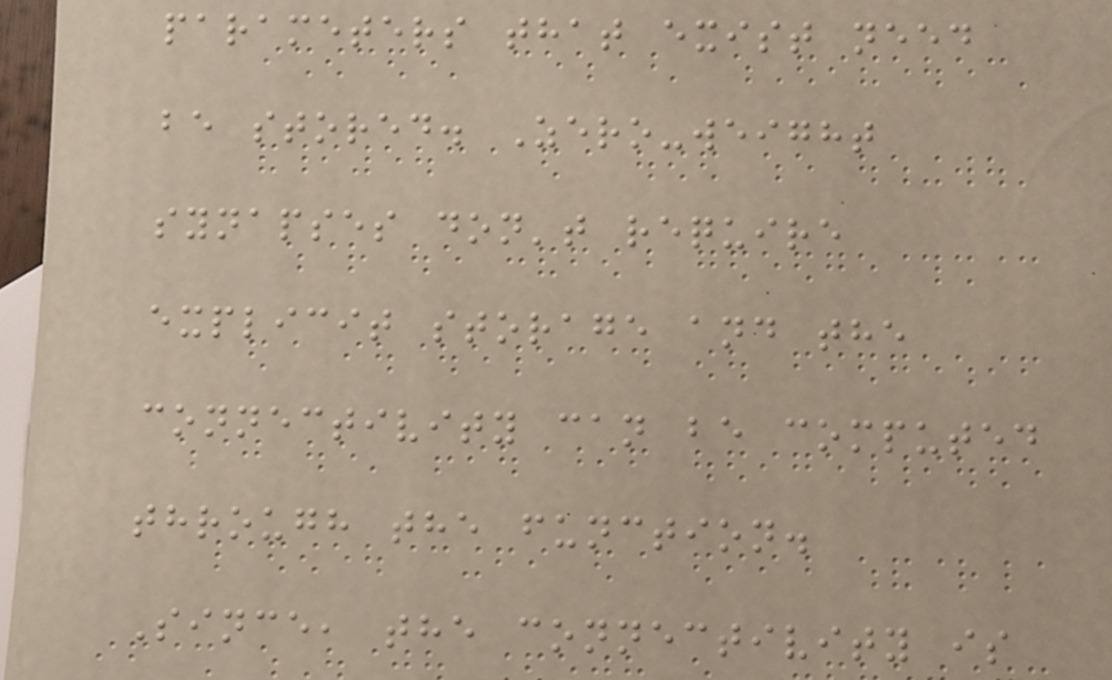parameters that exist need
be stored. Zero-weight
synapses don't require
explicit storage and the
connectivity can be computed
through the function.
Since, the connectivity is
